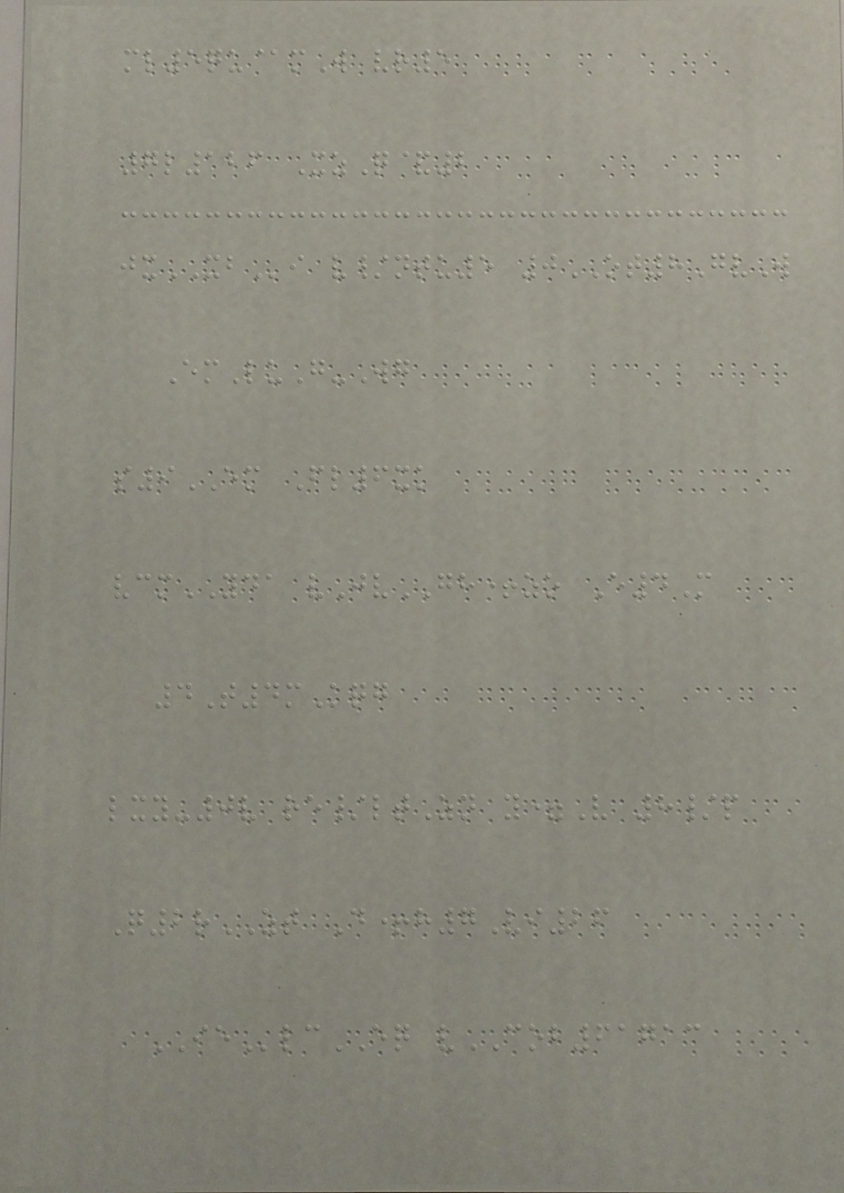ml5qu@mW vr5
7l126 XzQ&2
jxXBi v/ntu5 0OT8GvW
EmLuG-Wg
s9EM Fl6xk
vcmYDA vJvGH+zo E4M
4T4mKqg
lxy-0v re/ltZn y=V 8/p
Q2rZT D+h7Vi26
IElcEQ vCOB61713
